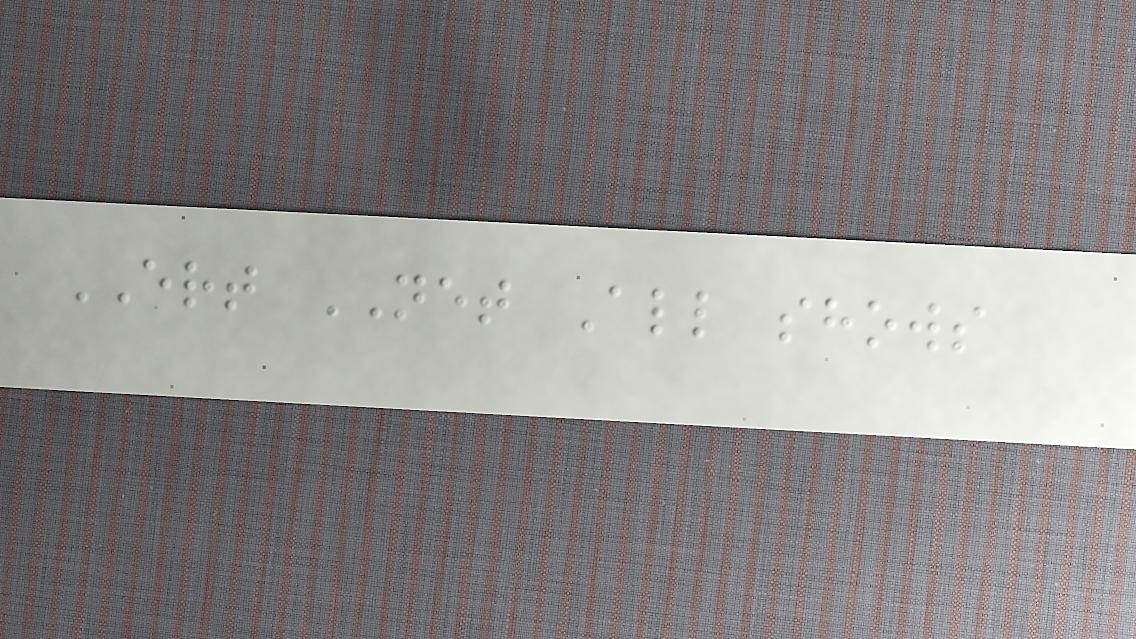ERT NET All shows
